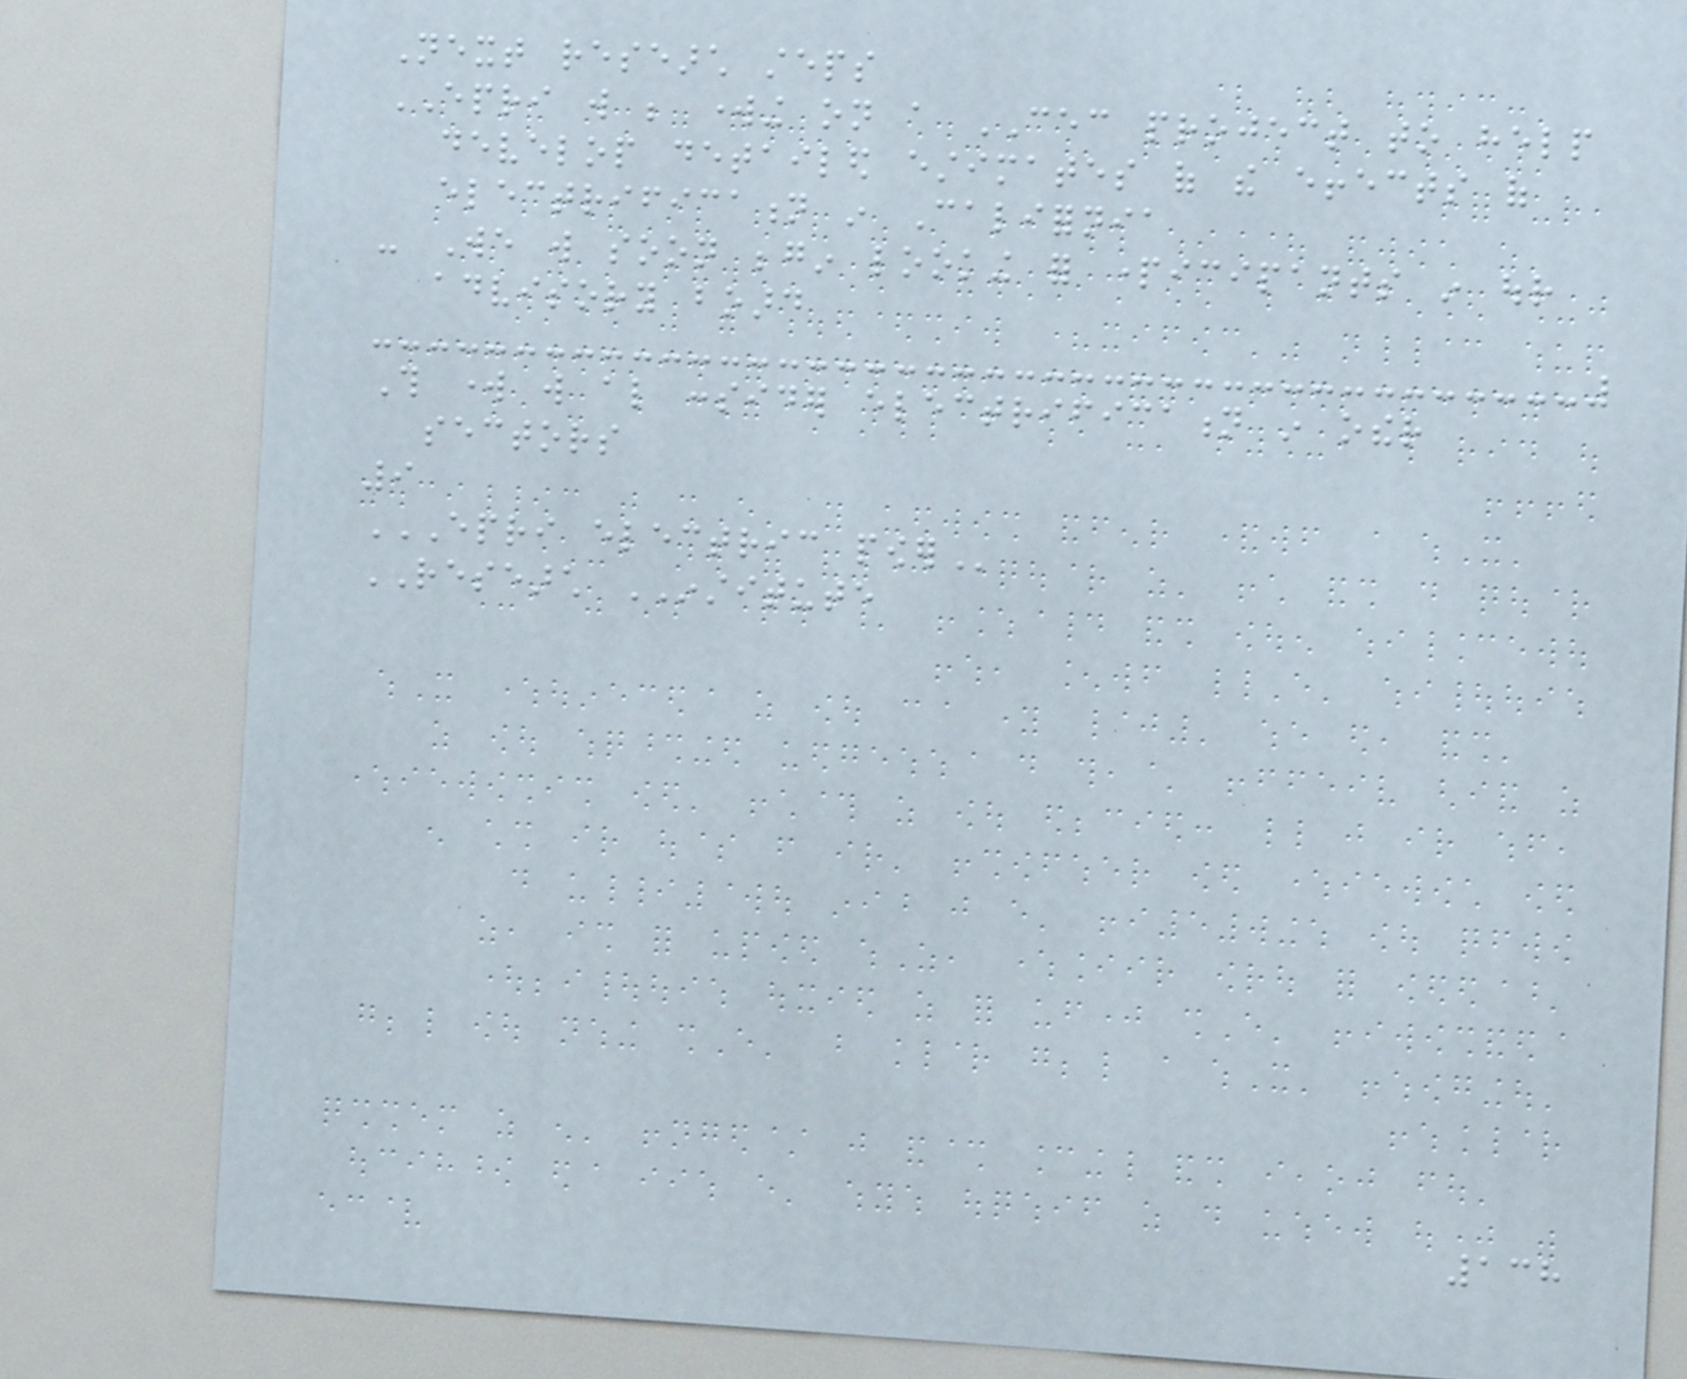Next research steps
EPRI will be working on a CEC project to help
develop detailed estimates of the effects of
electrification in California
- We will soon begin looking for participants in our
advisory board
This work will also consider electrification in other
sectors
9
EPRI ELECTRIC POWER
RESEARCH INSTITUTE
138
